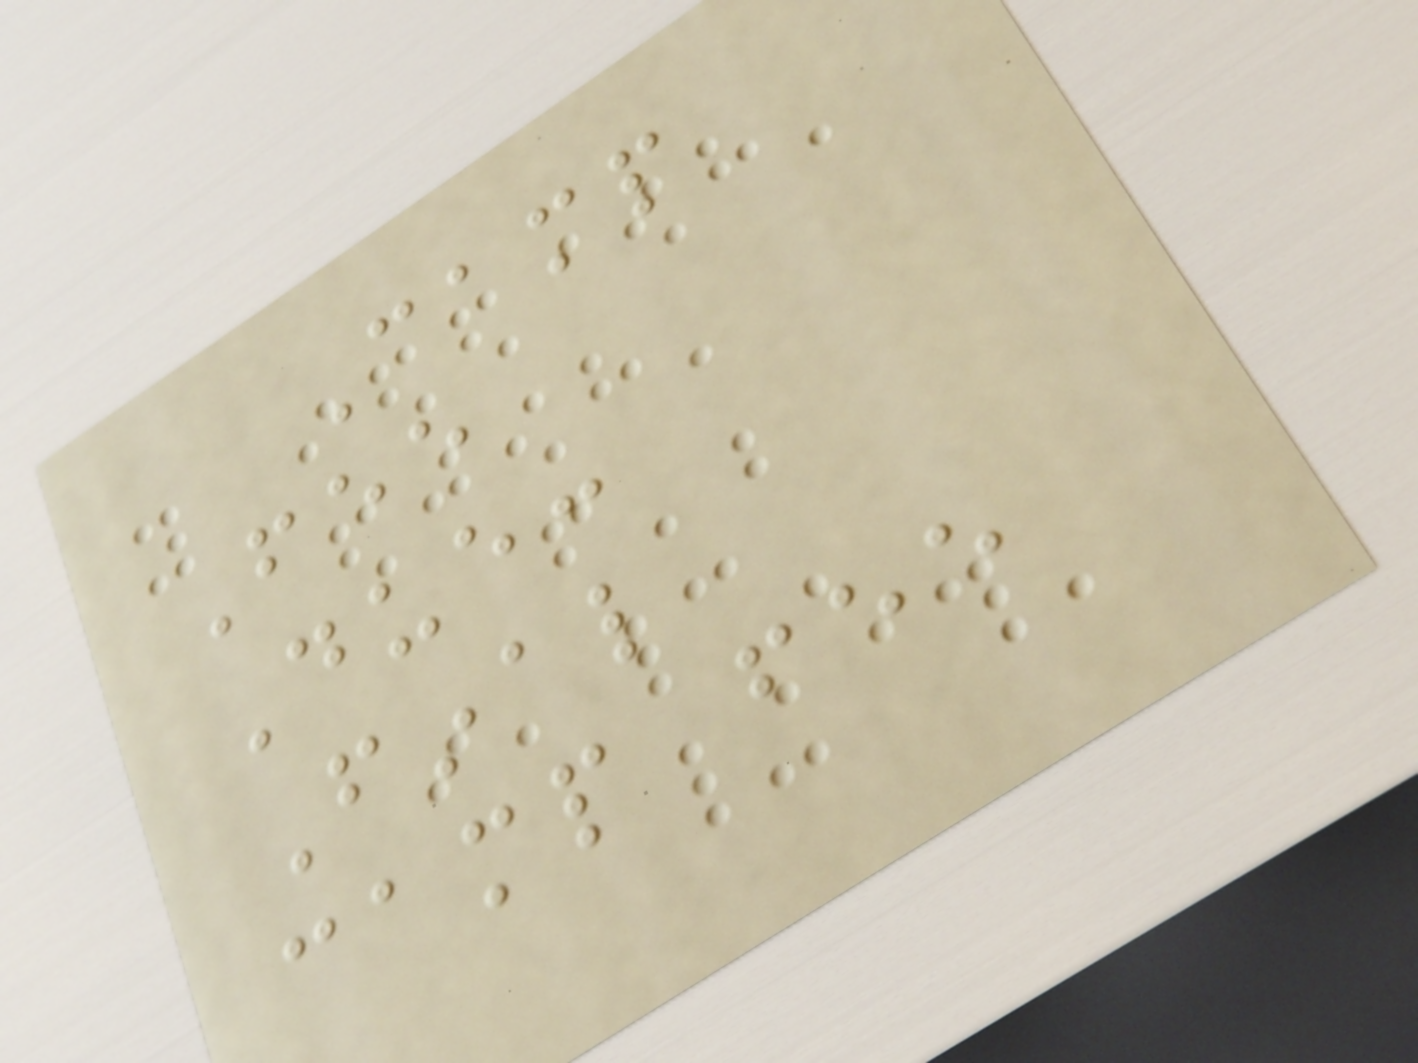Camp
Fee
Due:
Final
camp fee
